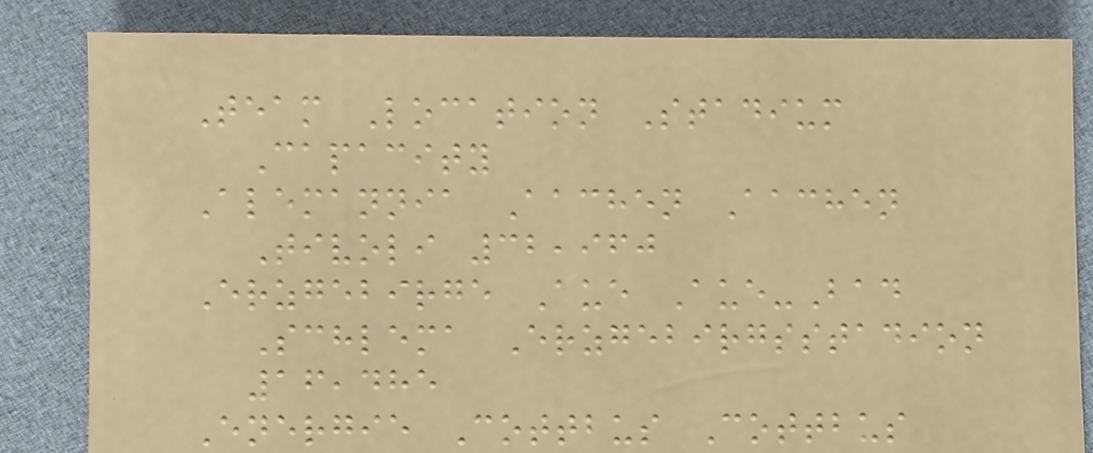Team Location Stadium
Capacity
Alemannia Aachen Aachen
Tivoli 32,960
Erzgebirge Aue Aue-Bad
Schlema Erzgebirgsstadion
16,485
Energie Cottbus Cottbus
